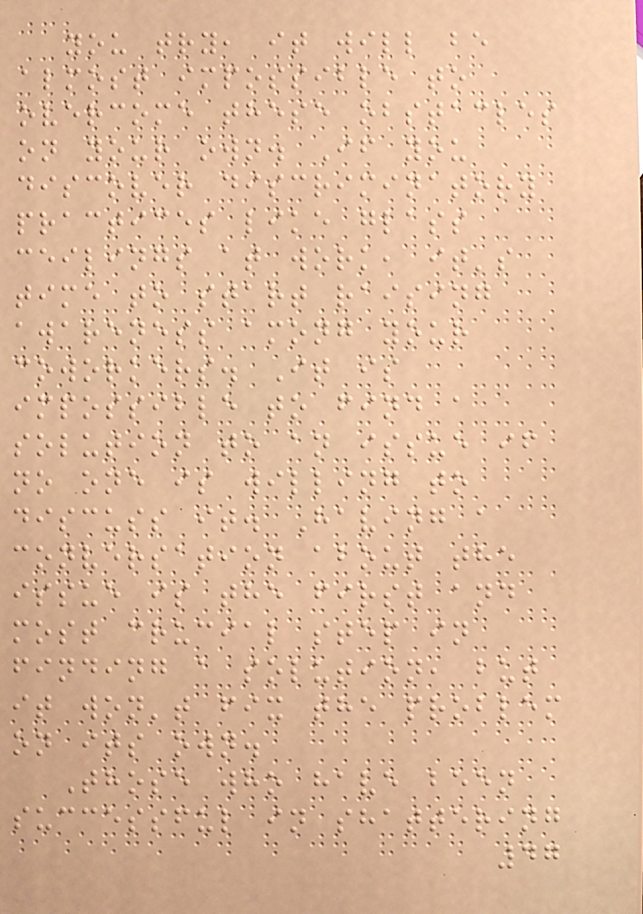you try, it will be
almost impossible to
overcome these obstacles
on your own. If you
discover discriminatory
practices like glass
ceilings at work, it's
time to start raising
awareness among your
coworkers. It is
impossible to find a
solution to an issue if
no one is willing to
discuss it. Having a
conversation about the
issue is the first and
most crucial step in
finding a solution, but
it won't fix the problem
on its own.
Those who have been
successful in shattering
47
